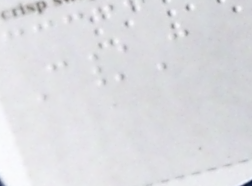C/C
